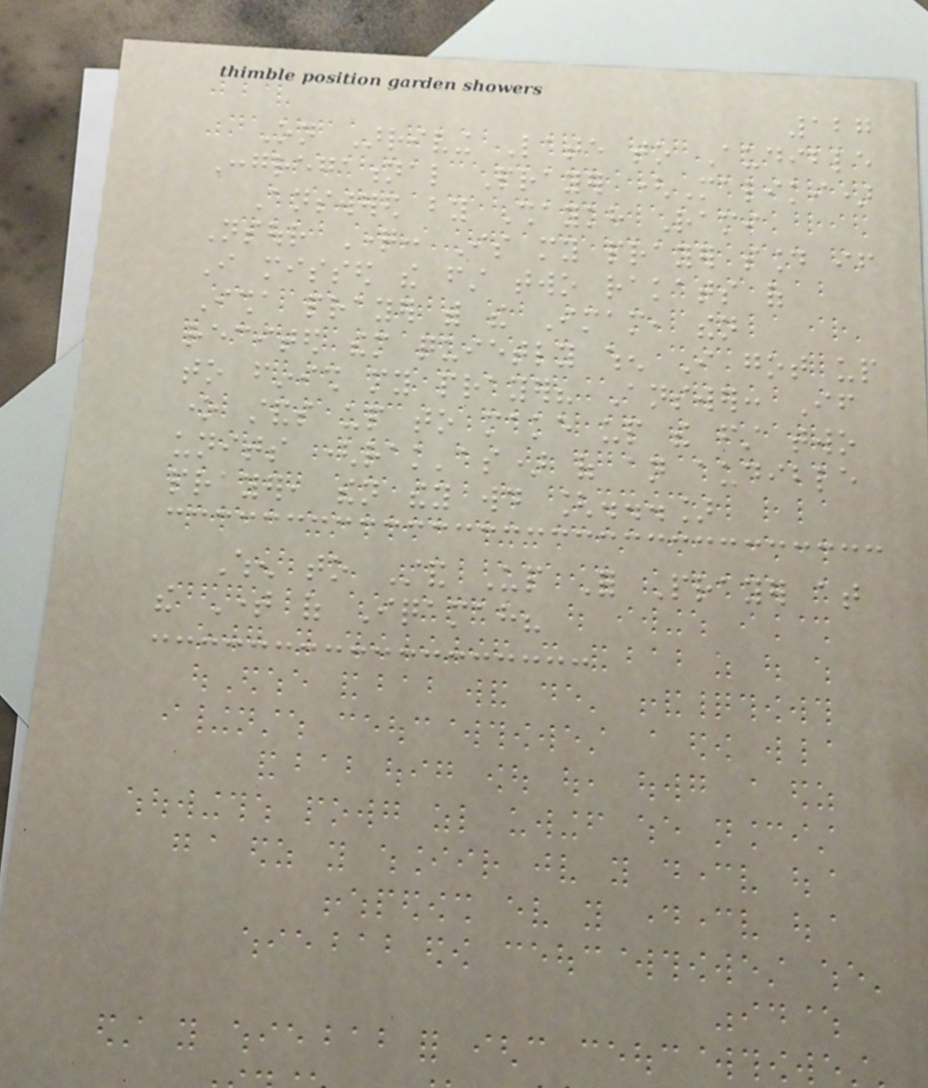127
On Arriving Late to Audible
Congregational Prayer (Maliki)
Answered by Shaykh Rami
Nsour Question: Is my prayer sound if
I missed the first two rakats of
Isha prayer with the Imam, then
recited them quietly when I got up
to finish my prayer? Answer: If
one stands up to make up the first two
units (rak'as) of an audible
prayer, then they would [...]
When to Stand Up For Prayer at
the Time of Iqamah?
